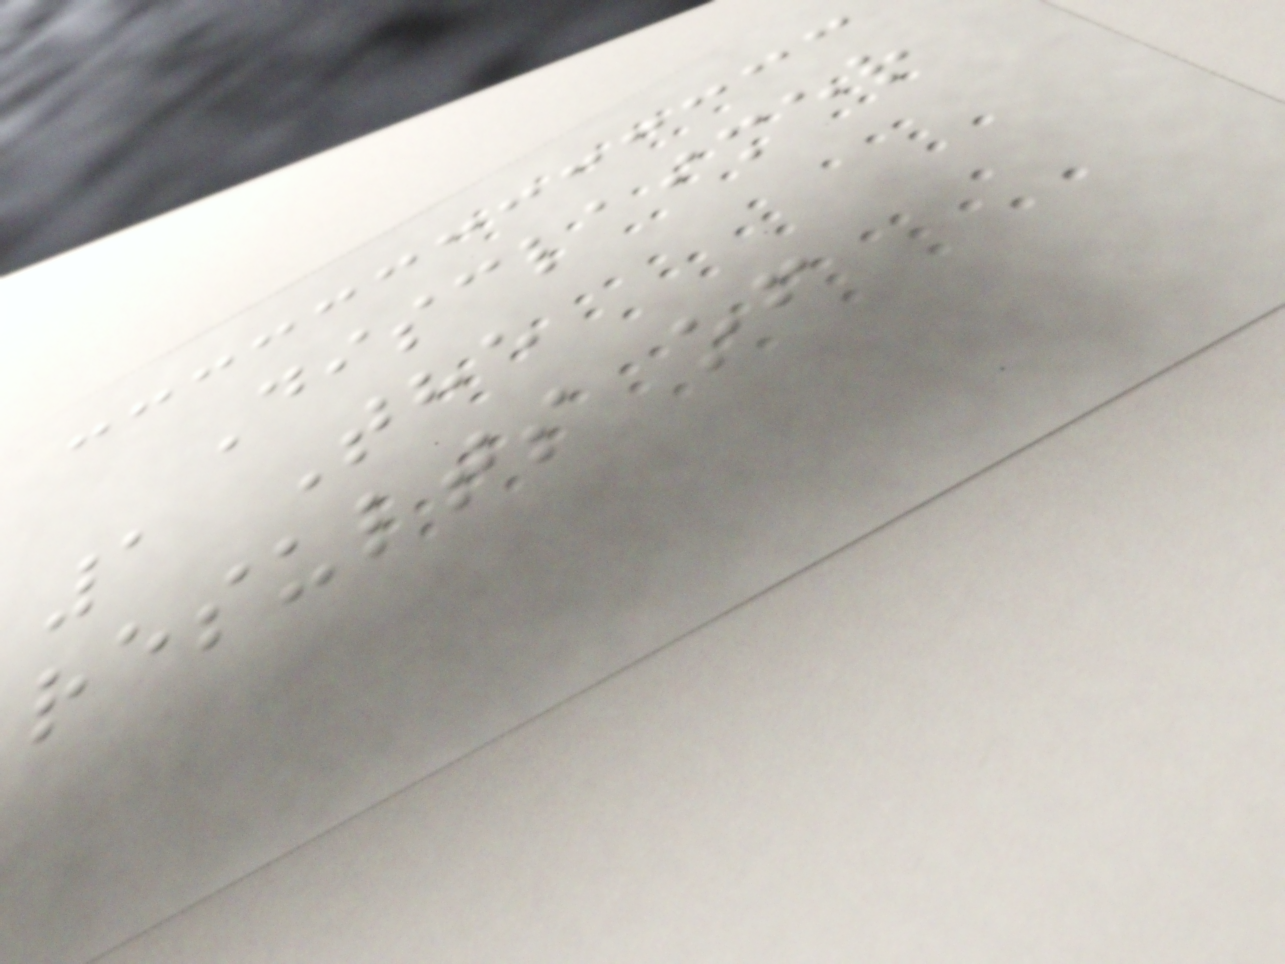Disclaimer
1 The
results of
